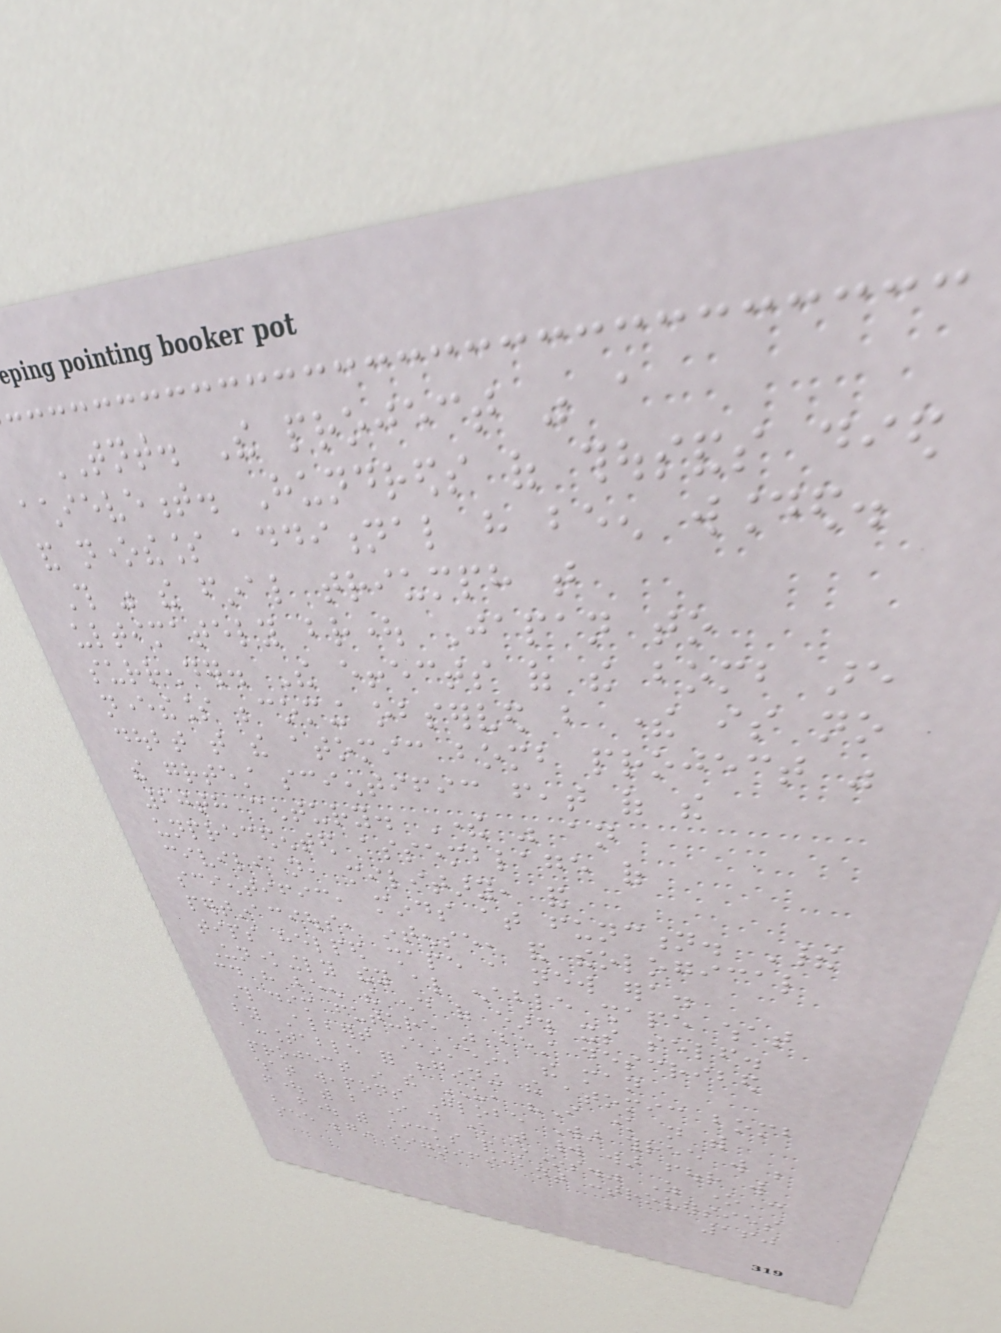TNT. The project was a
achievement. Hundreds of thousands died
and nonetheless additional have been wounded.
This was the final triumph that
ultimately brought Japan to
surrender. The effects of the bomb are
nevertheless becoming observed but there is no
doubt that the atomic bomb project was
the greatest scientific feat of the
20th century. There was an
unprecedented assemblage of
civilian, military, and
scientific, minds at function. Their
pertinacious, intense, and theological
tips helped shape a new era.
Unknowingly they also enable shape what
could have been the end of earth its self.
This dim future was best described
by Albert Einstein, the man
accountable for beginning the atomic bomb
project in the US, "I know not with
what weapons Globe War three will be
fought with but I do know that world war four will
be fought with sticks and stones." As one can
see begin significant controversies
160
